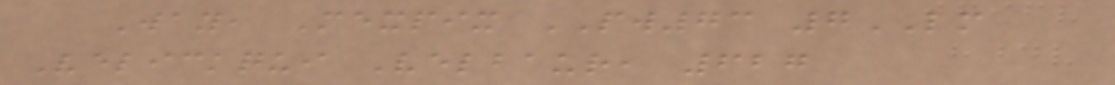Way, Mexpix PW73 7LM
Velickqui Velbaur, 627
